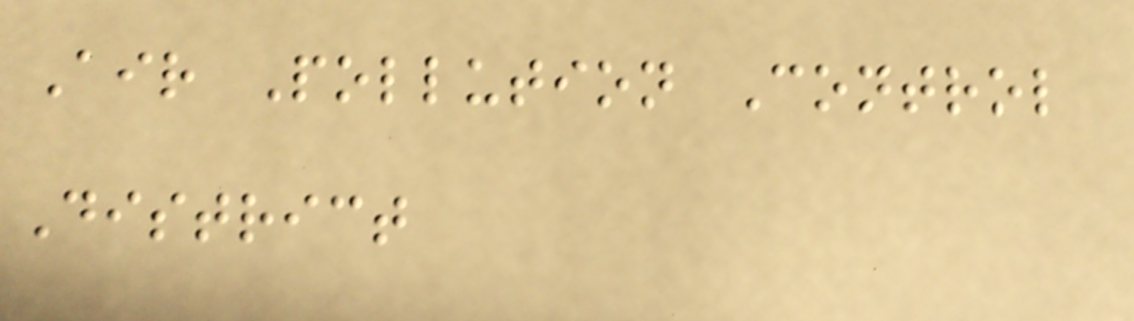Air Pollution Control
District
